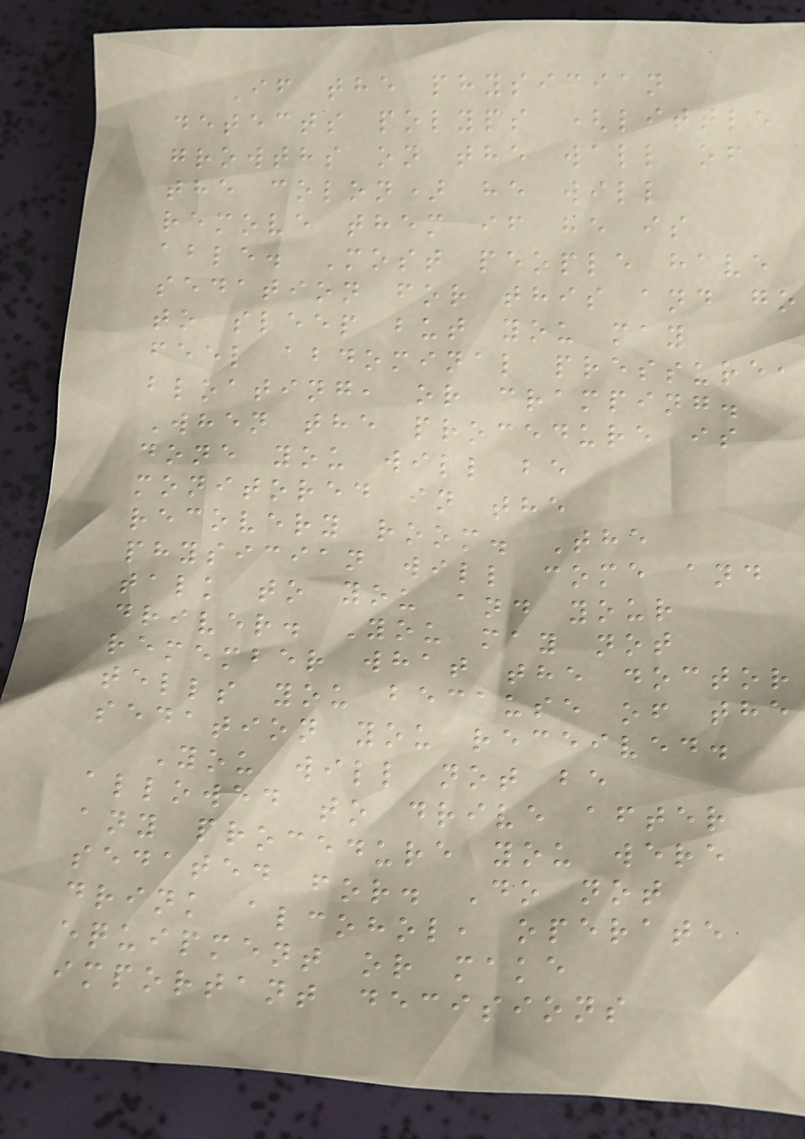If the physician
detects polyps (little
growths on the wall of
the colon) he will
remove them if he is
able. Most people have
sedation for this and go
to sleep but you may
feel abdominal pressure,
bloating, or cramping.
When the procedure is
done you will be
monitored in the
recovery room. The
physician will come and
talk to you and your
driver. You may not
remember what the doctor
tells you because of the
sedation you received.
You will not be
allowed to drive after
any procedure you were
sedated for. Do not
drink alcohol, operate
equipment or make
important decisions
